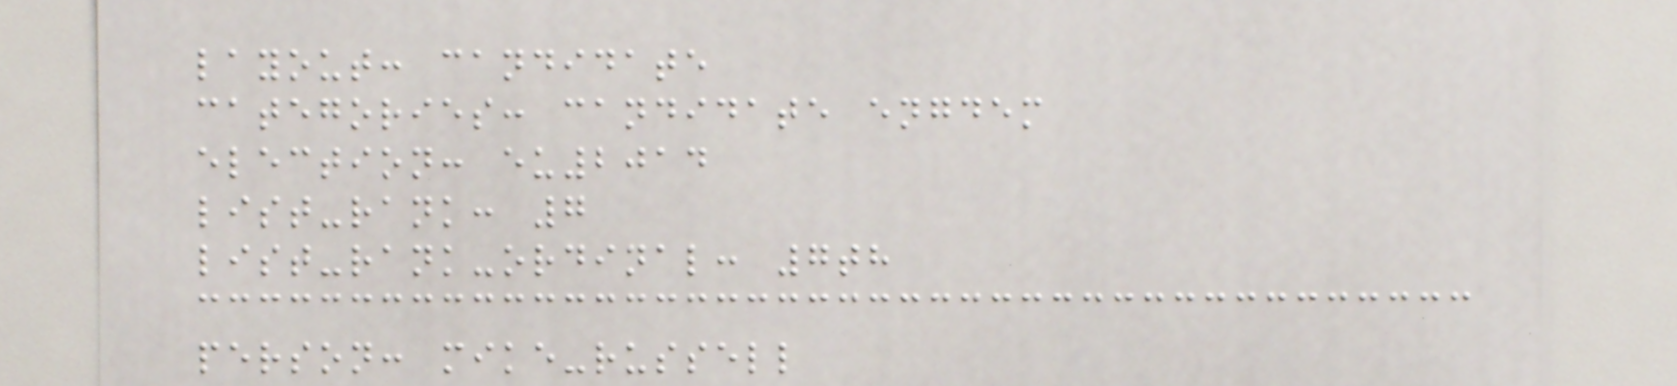layout: candidate
categories: candidate engdem
election: eu2014
list-rank: 7
list-rank-ordinal: 7th
person: mike-russell
